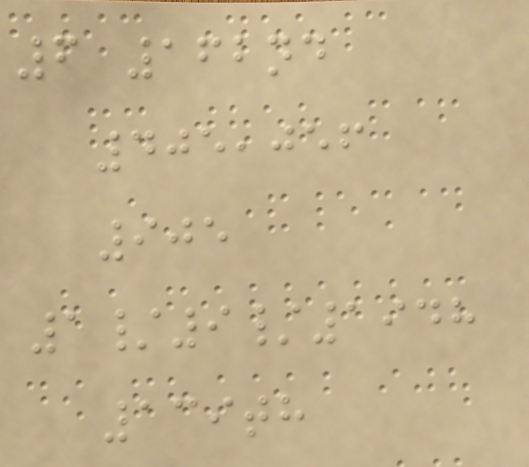6 162nd
405,056
905
1/9/1948
139th
